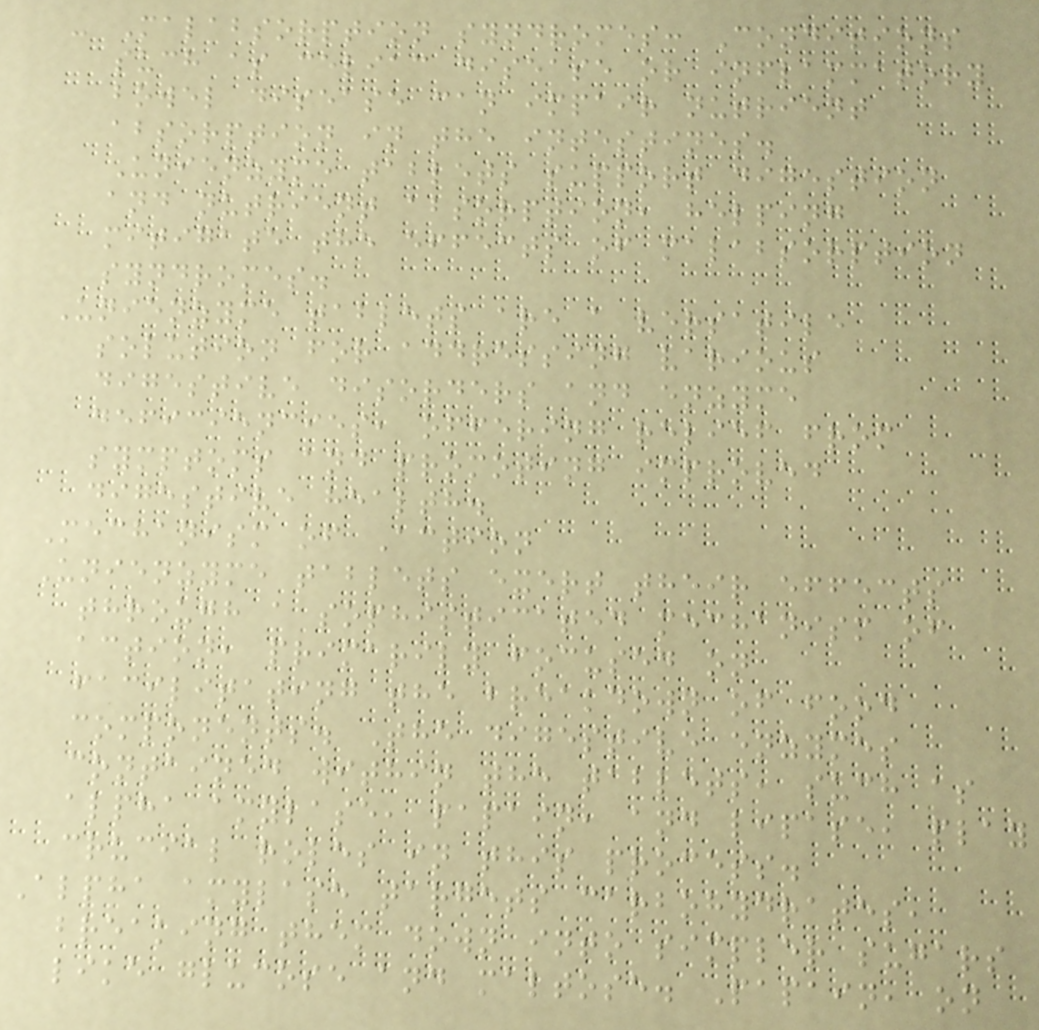- Malabsorption syndromes: Conditions
such as celiac disease or inflammatory
bowel disease can impair nutrient
absorption in the intestines.
Unienzyme tablets support digestion
and nutrient absorption, helping
mitigate the effects of malabsorption
syndromes.
Unienzyme tablets are a versatile
solution for addressing various
digestive disorders and enzyme
deficiencies, offering relief from
symptoms and promoting improved
digestive health.
Mechanism of Action
Unienzyme tablets exert their effects
through a sophisticated mechanism of
action, primarily focused on
facilitating the breakdown of food
components. The digestive enzymes
contained within the tablets, such as
alpha amylase, papain, and lipase, play
crucial roles in this process.
Alpha amylase targets carbohydrates,
breaking them down into simpler sugars
like glucose and maltose. Papain, on
